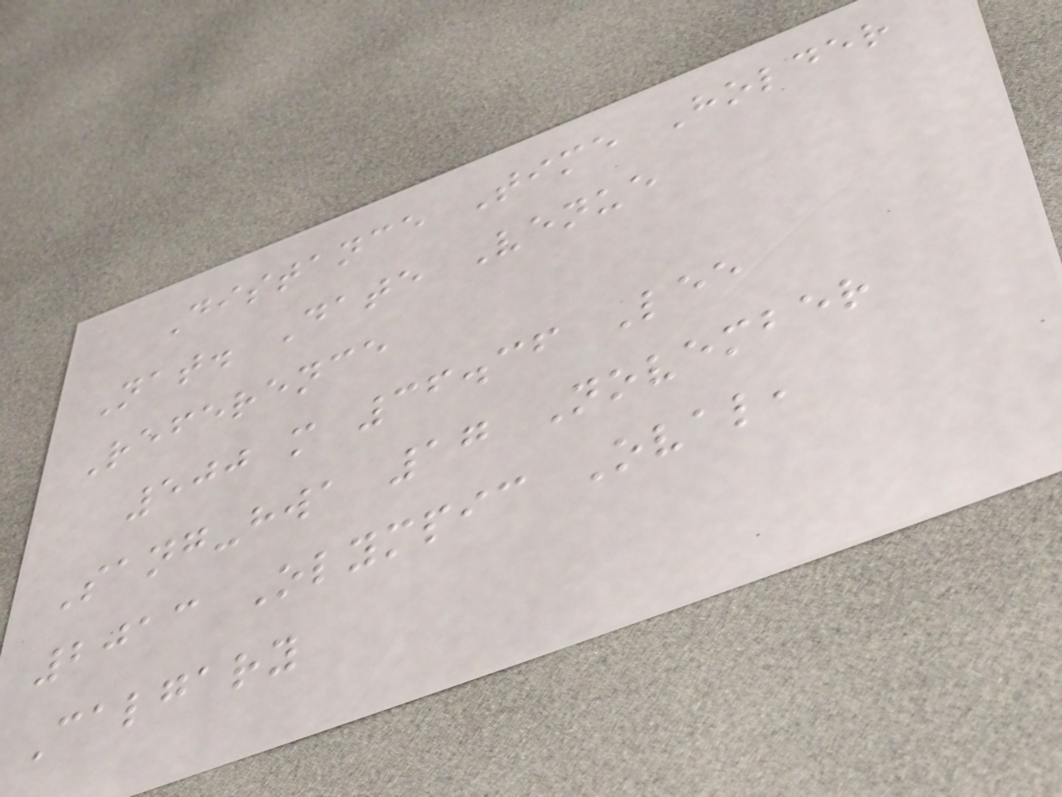Distance Time Holder
Nat. Date Venue
Reference
500 m 36.36 Lee
Sang-hwa 17 November
2013 Olympic Oval,
Calgary
